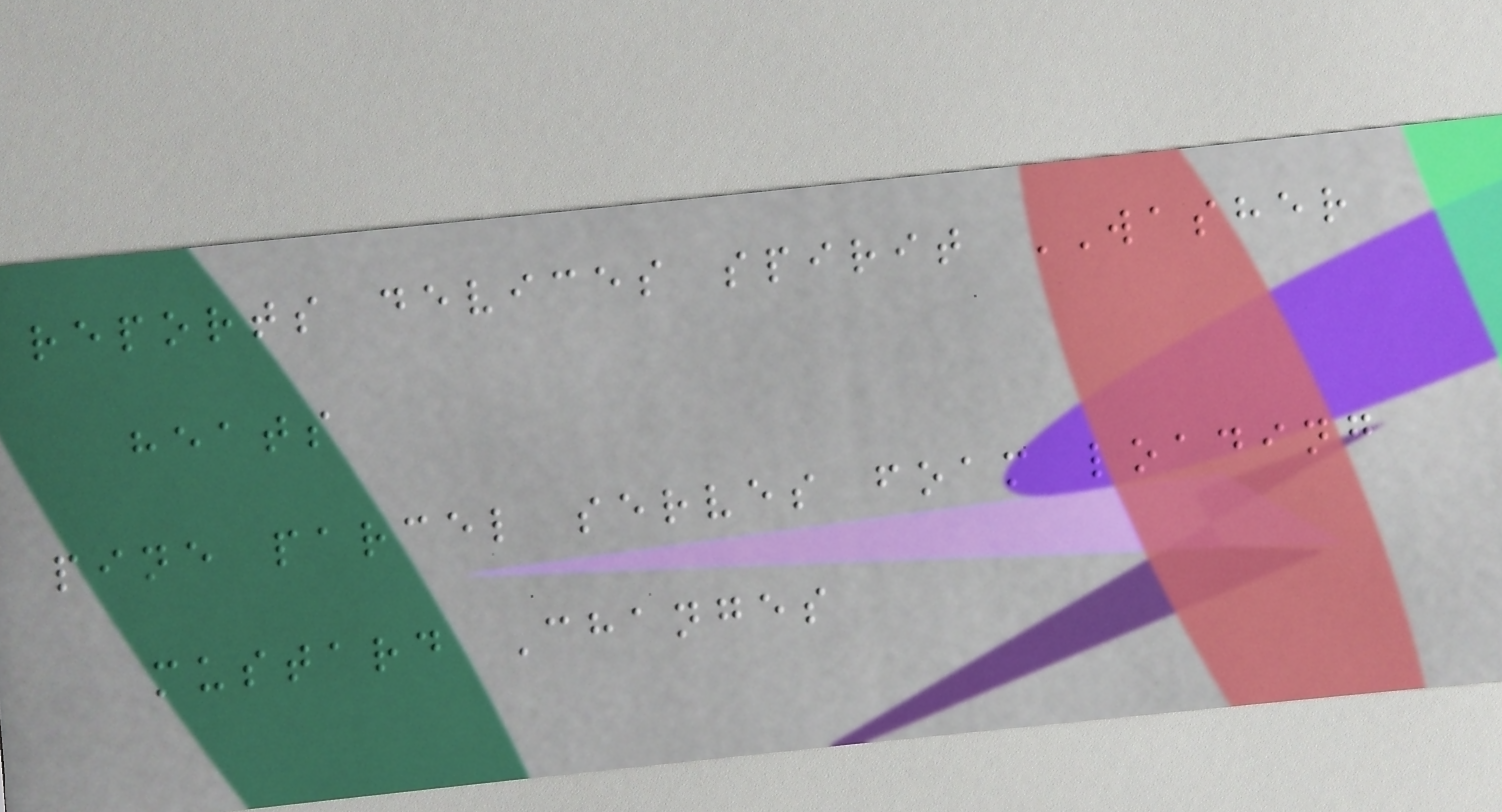reports devices spirit WASHER
heats
pine parcel serves foam loading
mustard Changes
